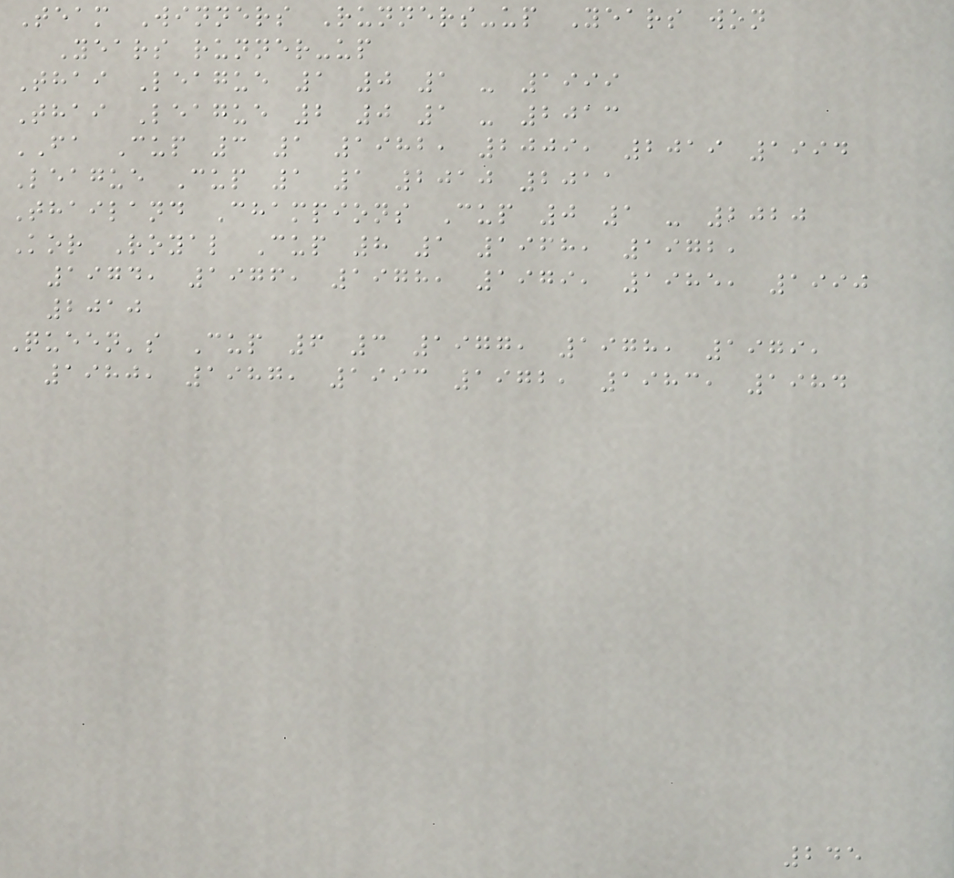Team Winners Runners-up Years won
Years runner-up
Thai League 1 0 1 - 1999
Thai League 2 0 1 - 2013
FA Cup 3 1 1982, 2009, 2019 1994
League Cup 1 1 2010 2011
Thailand Champions Cup 0 1 - 2020
Kor Royal Cup 8 1 1968, 1972,
1974, 1976, 1978, 1979, 1985, 1990
2010
Queen's Cup 6 3 1977, 1978, 1979,
1980, 1987, 1993 1972, 1983, 1984
245
